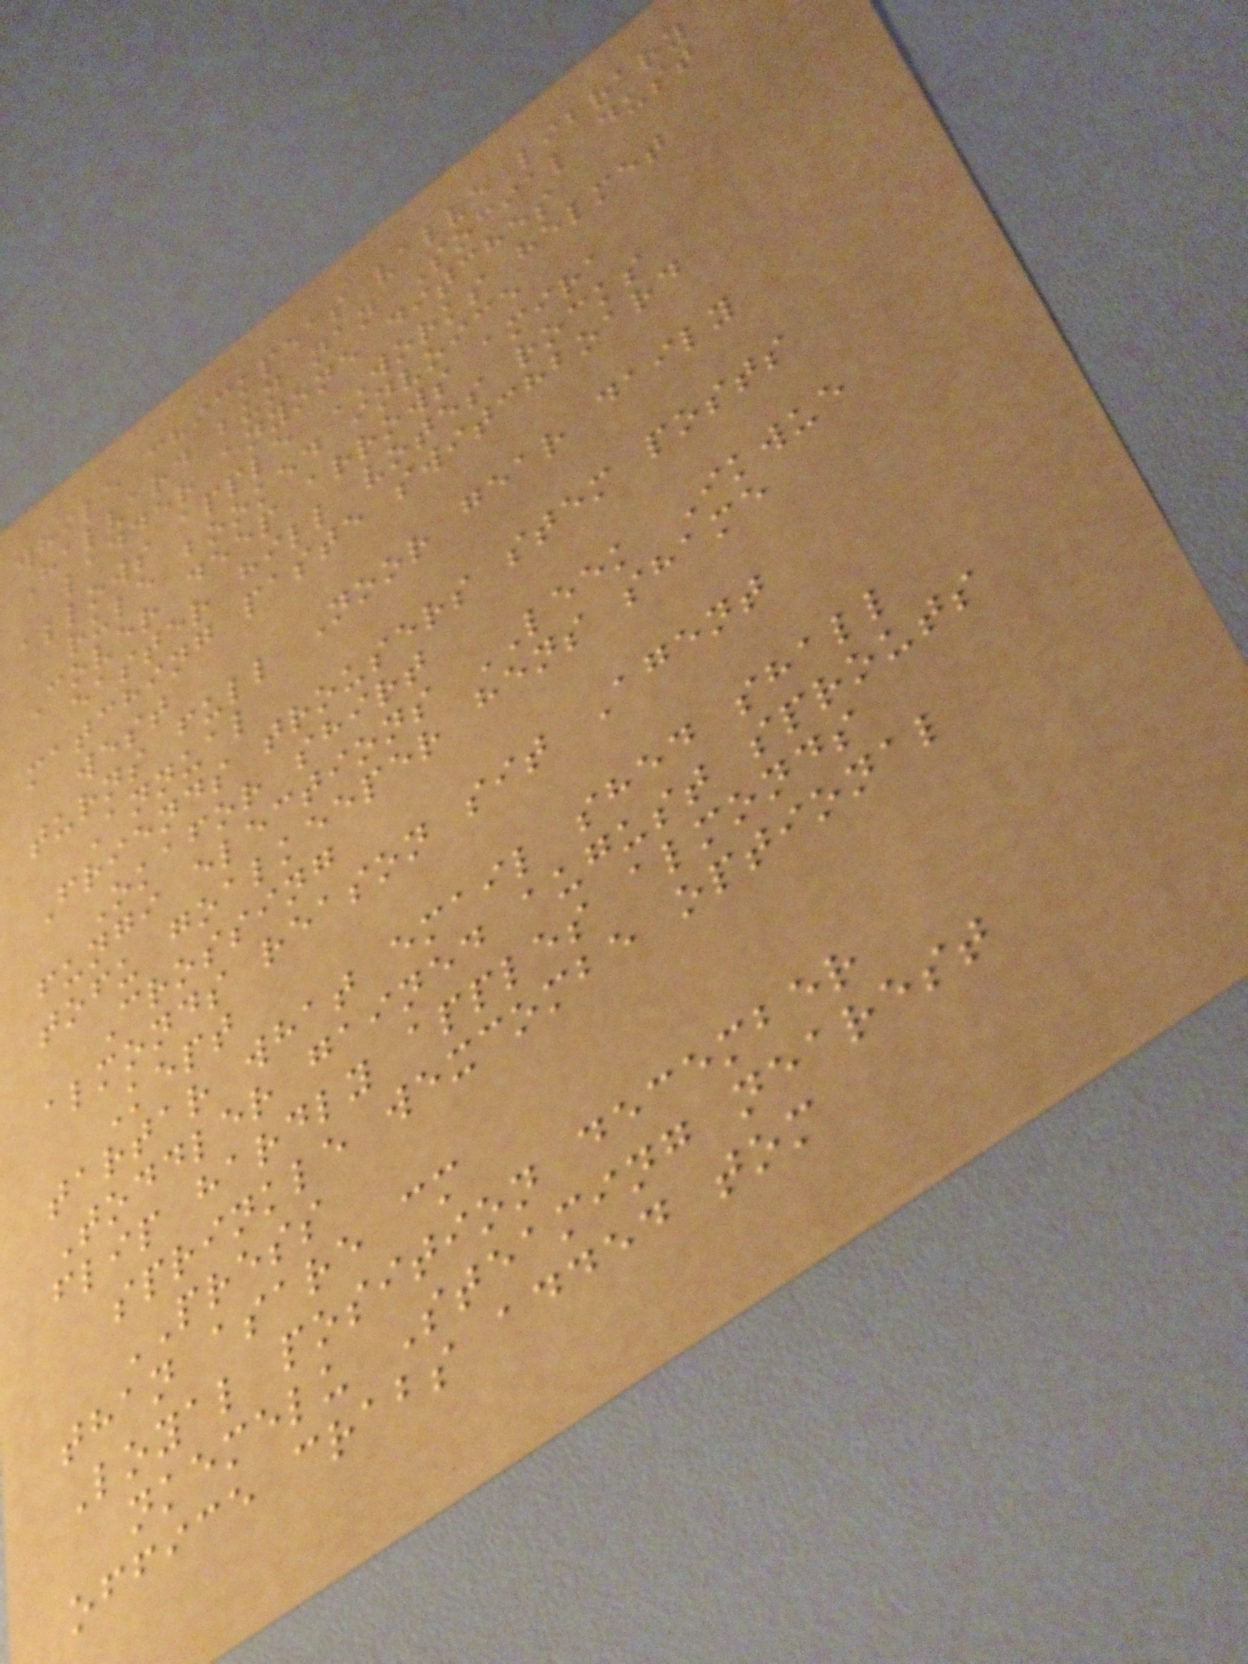while chickpeas valve library
Halvard bun nan Social dust
ladder anyone ditches
allows apple WORKS helmet
rule booked invoice
Cover deep arrows amira
easter hill votes rocks
matching paste switchboard
west
turns full Noor gear daily
Annual
Friends trousers stem posts
Okafor shirt
fungi elections LEEK Ikwue
tofu goalkeeper hens shame
Crossing
almonds reason sit Agent
Kept
tartar what email shed shall
Toddler gained august sprouts
flip hardly apples almonds
sprinkle wexcombe optional
PRESS
than asare cm
Loyal position december
nkemelu Steaming nearest
office crabs added tom
